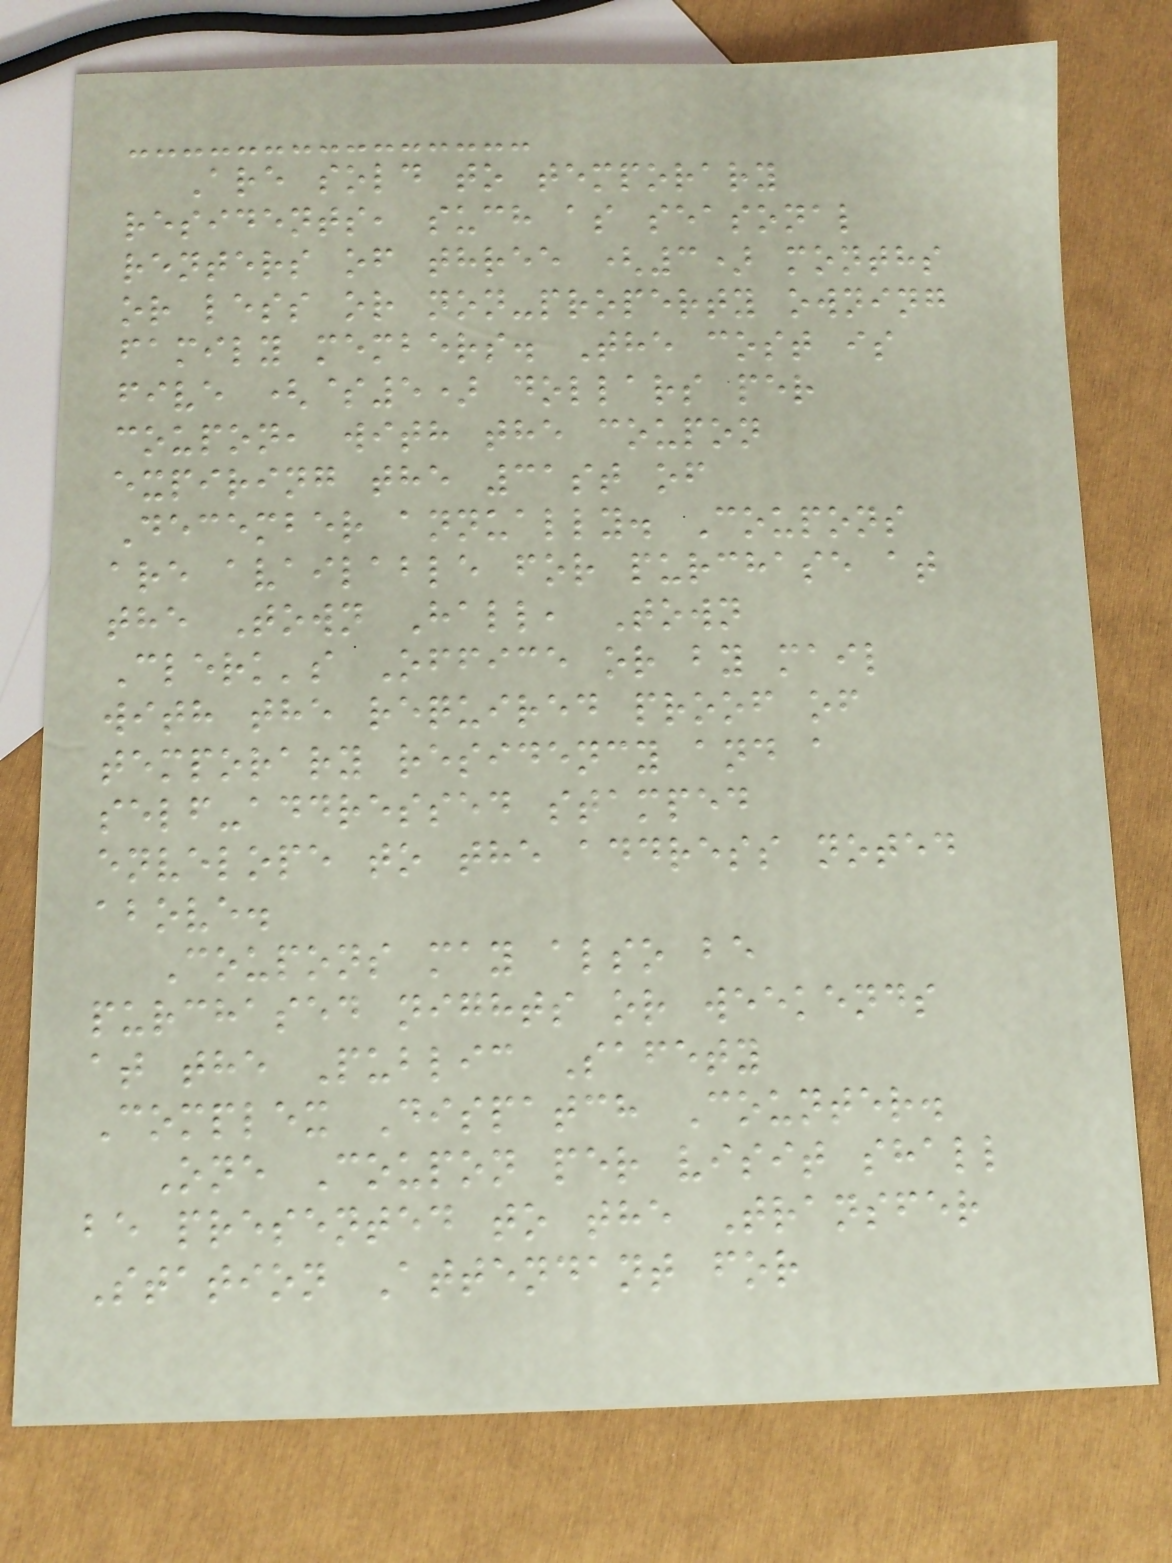Are sold to temporary
residents, such as seasonal
renters of three (3) months
or less or non-property owning
family members. The cost is
five ($5) dollars per
coupon, with the coupon
expiring the 31st of
December annually. Coupons
are available for purchase at
the Town Hall, Town
Clerk's Office or by mail
with the required proof of
temporary residency and a
self-addressed stamped
envelope to the address noted
above.
Coupons may also be
purchased nights or weekends
at the Public Safety
Complex Dispatch Counter.
One Coupon per visit shall
be presented to the Transfer
Station Attendant for
